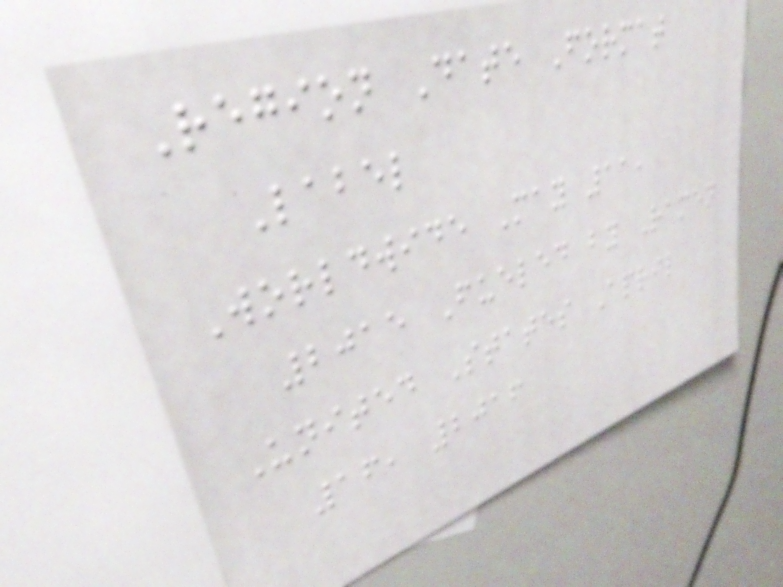Region Date Format
Label
Worldwide May 11,
2015 Fueled by Ramen
United States April
16, 2016
